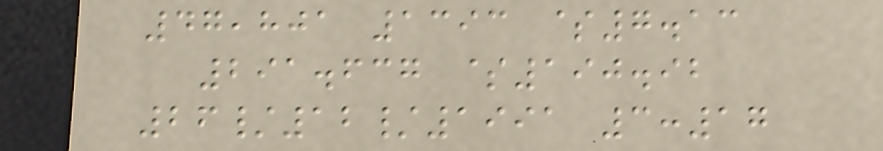47,801 1393 $7.13
291.637 $190.92
26/12/1991 3:17
